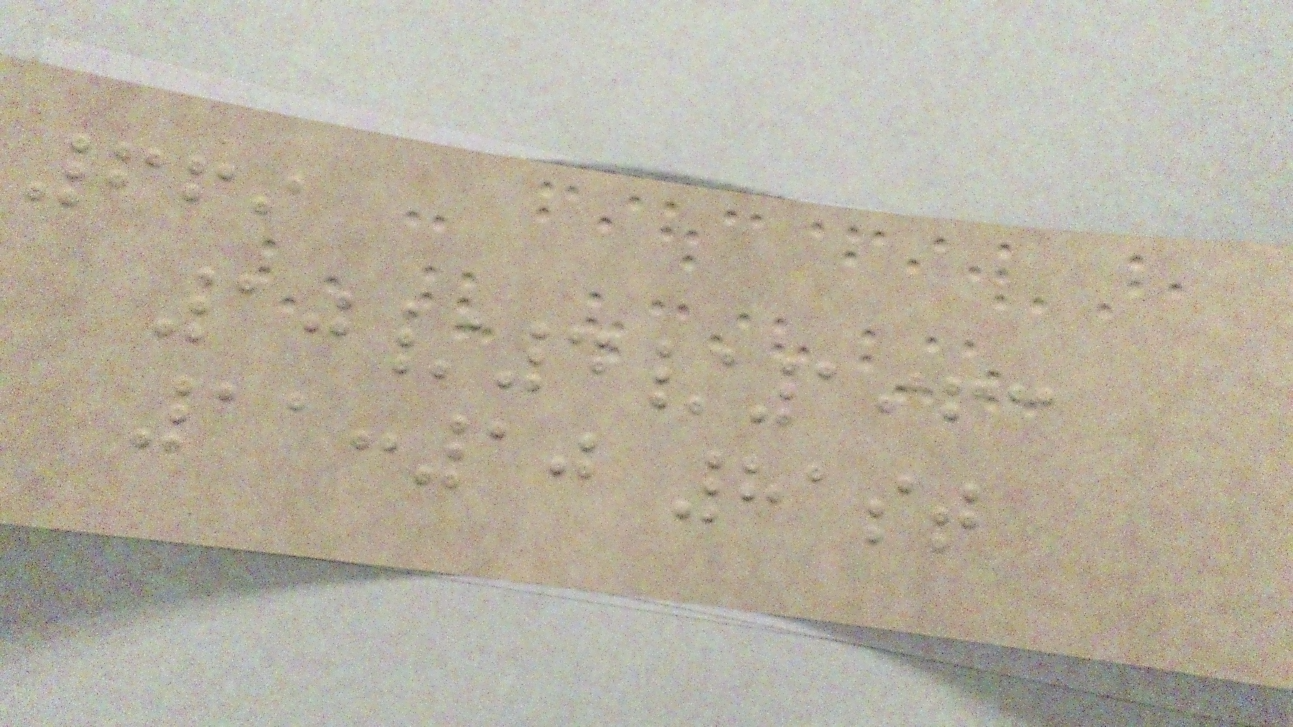669
10/4/1963
11:10 81st
